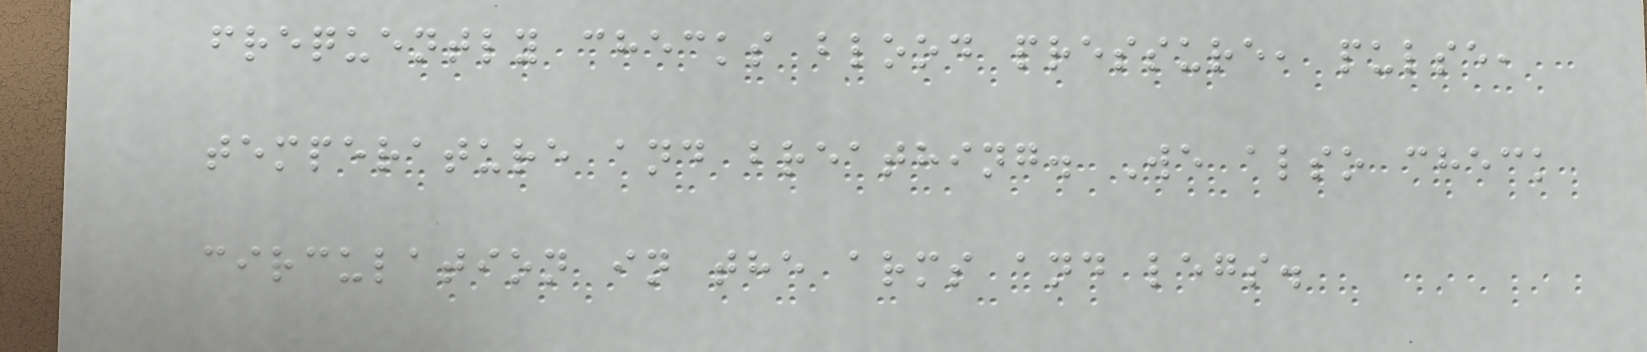frequently checks blood pressure, pulse,
temperature and breathing. We also check
circulation in the arms and legs.
